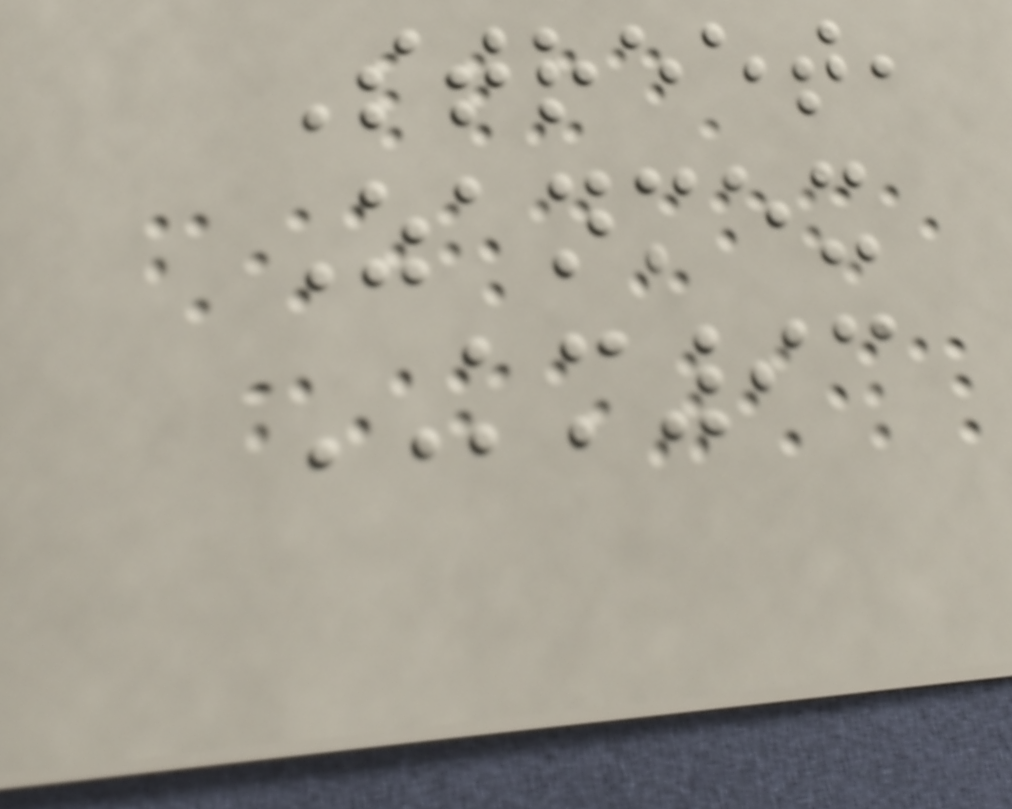Street,
Zanmex
KM93
